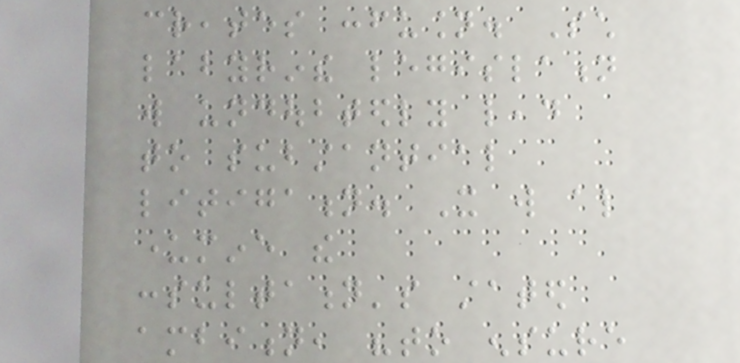creates confusion. Such
labyrinthe legislation
will undoubtedly lead
to substantial
litigation. It will also
undermine the
consultation's stated
ambition, "to ensure
